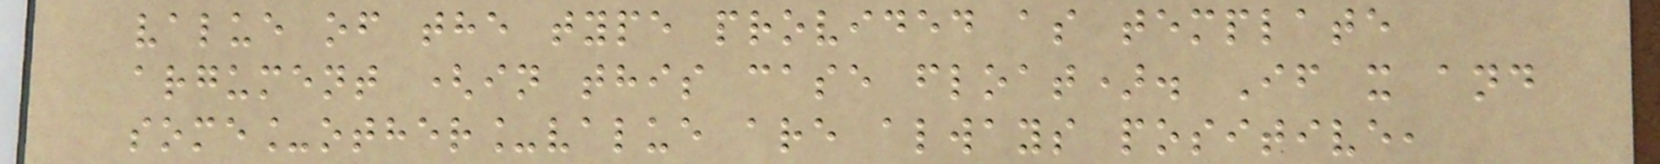value of the type provided as template
argument (in this case float). If x and
some_other_value are always positive,
